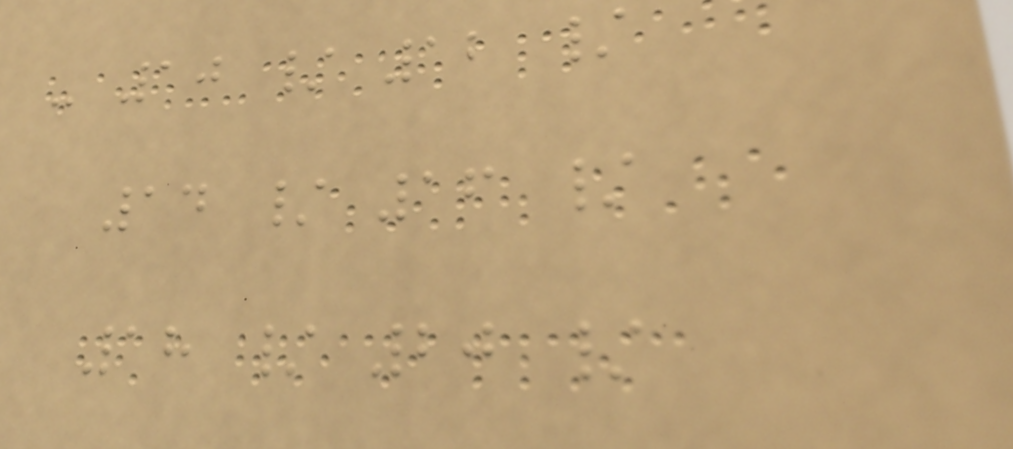- 10 / 12 /
14 / 16 /
18 / 20 /
